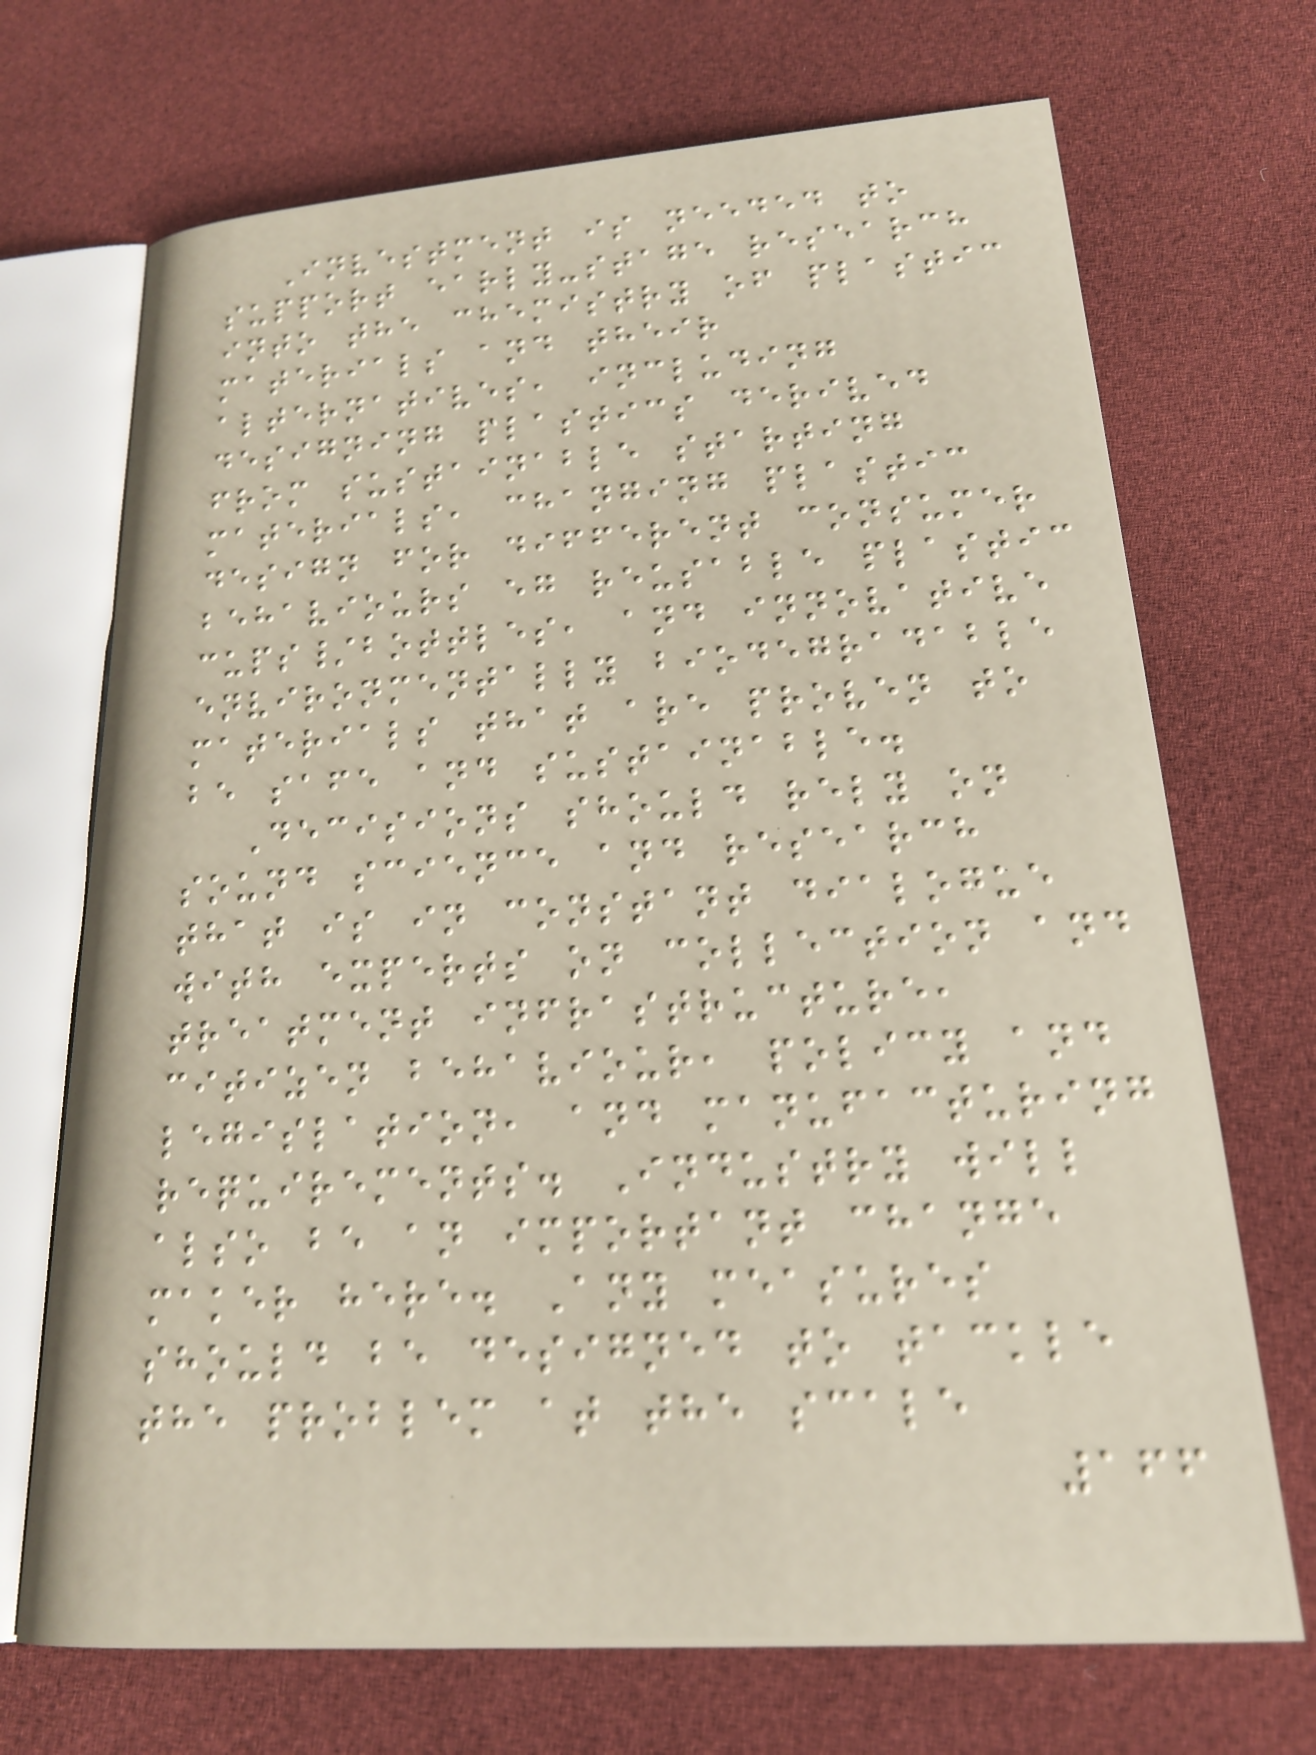Investment is needed to
support early-stage research
into the chemistry of plastic
materials and their
alternatives, including
designing plastics derived
from sustainable starting
materials, changing plastic
design for different consumer
behaviours eg reusable plastic
cups/bottles, and innovative
environmentally biodegradable
materials that are proven to
be safe and sustainable.
Decisions should rely on
sound science and research
that is in constant dialogue
with experts on collection and
treatment infrastructure,
citizen behaviour, policy and
legislation, and manufacturing
requirements. Industry will
also be an important change
maker here. Any measures
should be designed to tackle
the problem at the scale
166
